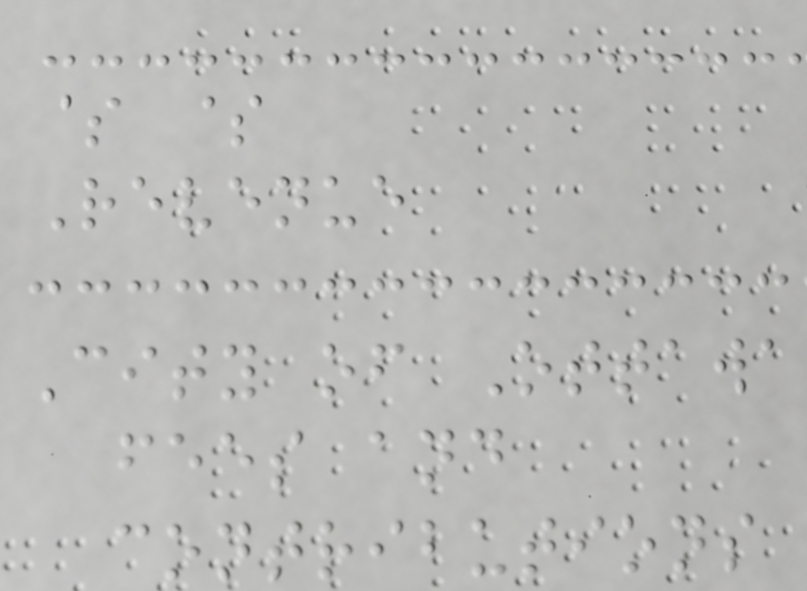$ $
Revenue
City of Ottawa
fees and
contributions
